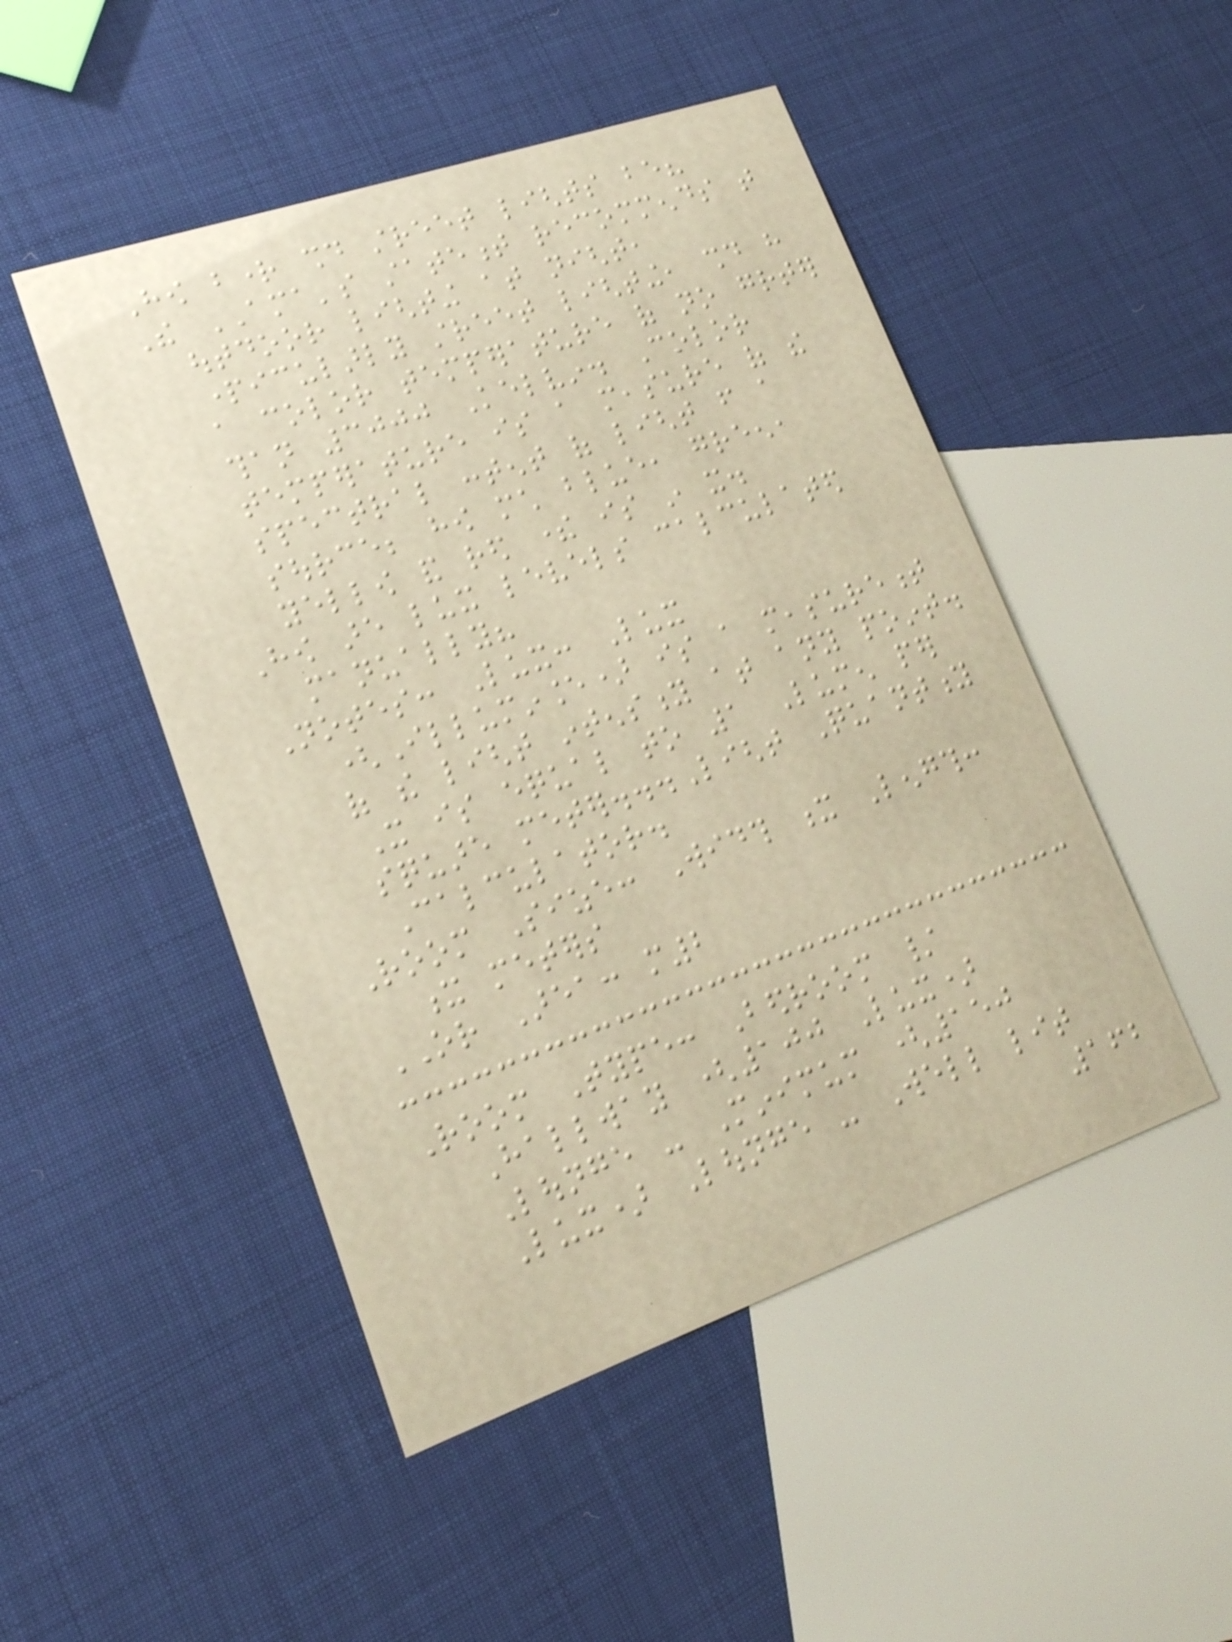How bright should street lights be?
The AMA's statement recommends that
outdoor lighting at night,
particularly street lighting, should have
a color temperature of no greater
than 3000 Kelvin. Color
temperature is a measure of the
spectral content of light from a
source; how much blue, green,
yellow and red there is in it.
How are lux levels calculated
manually?
Notes: Lux: Lux
(Illuminance) is a measurement
of the light intensity at any point.
It is equal to 1 Lumen per
square meter...Light Quantity
Calculator.
Room Size: Width x Length:
x meters
OR Area: m2
Room Type: Bedroom /
Hallway (100 Lux)
Lounge - Minimum (150
Lux) Lounge - Well lit
162
